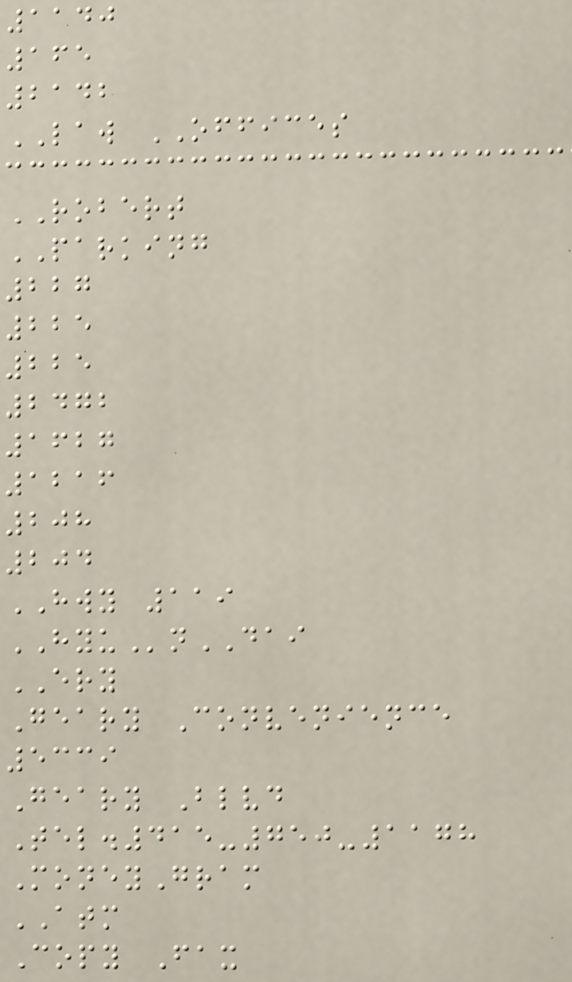1140
165
2142
LAW OFFICES
ROBERT
PARKING
227
225
225
2472
1627
1216
208
204
HWY 119
HYUnDAI
ERY
Geary Convenience
5339
Geary Blvd
Tel.415-750-1178
MoneyGram
ATM
Copy Fax
